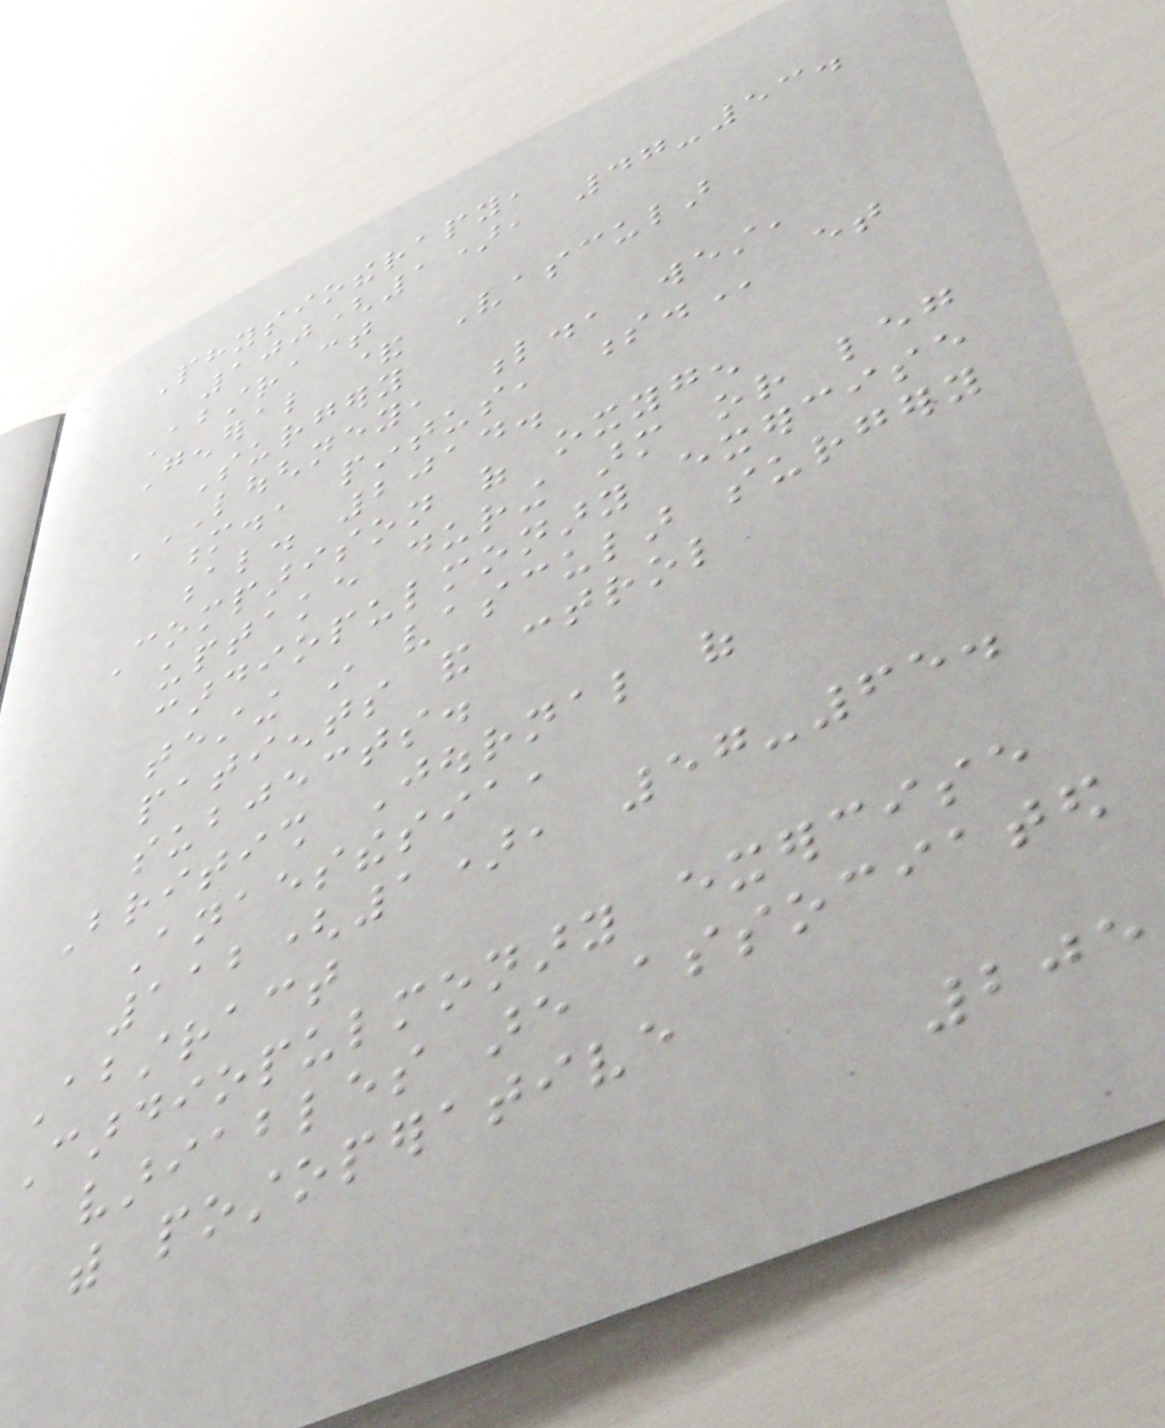Physiotherapy,
100(1), 47-53.
Abstract
General & Vascular
Surgery
LOUGHNEY, L., WEST,
M., PINTUS, S. et
al. 2014.
Comparison of oxygen
uptake during arm or leg
cardiopulmonary exercise
testing in vascular surgery
patients and control
subjects.
British Journal of
Anaesthesia,
112(1), 57-65.
Abstract
Cardiopulmonary exercise
variables are associated
with postoperative
205
